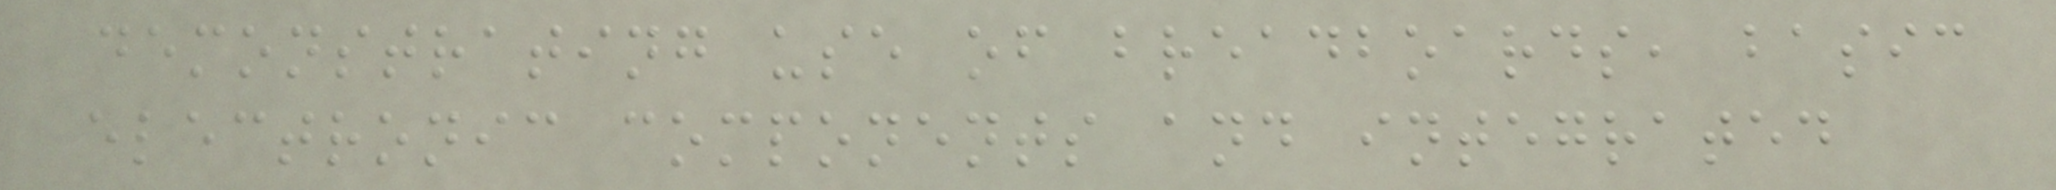demonstrating use of breadboards, basic
electronic components and integrated
